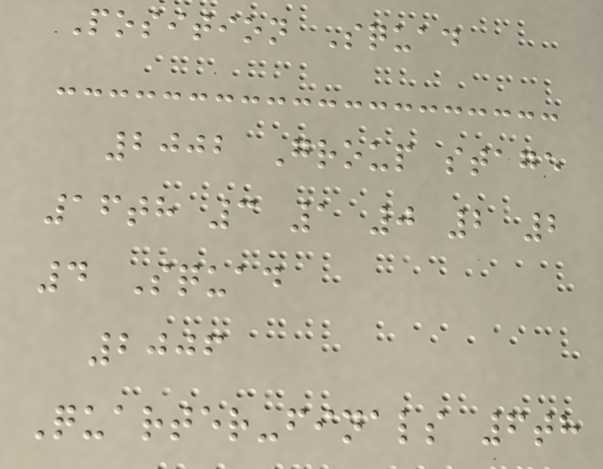Position Squad
2002 Group stage
16th 3 1 0 2 2
4 Squad
2006
Quarter-finals 6th
